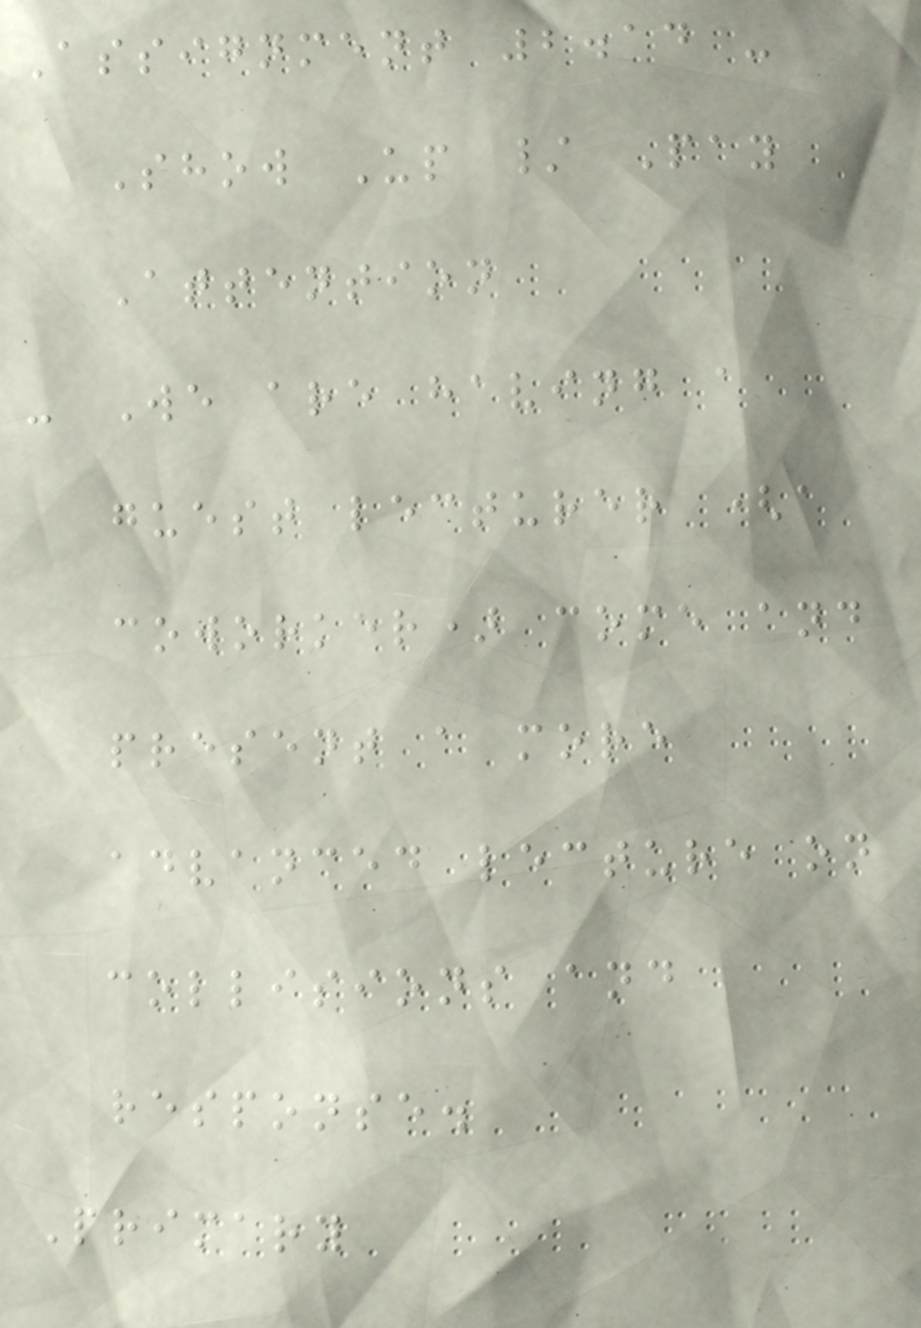Assignment 2.14 -
Show Up / Pay
Attention
- We are having a
guest lecturer (a
coworker) come and
present a more
advanced lecture on
collisions and
response.
Primary
